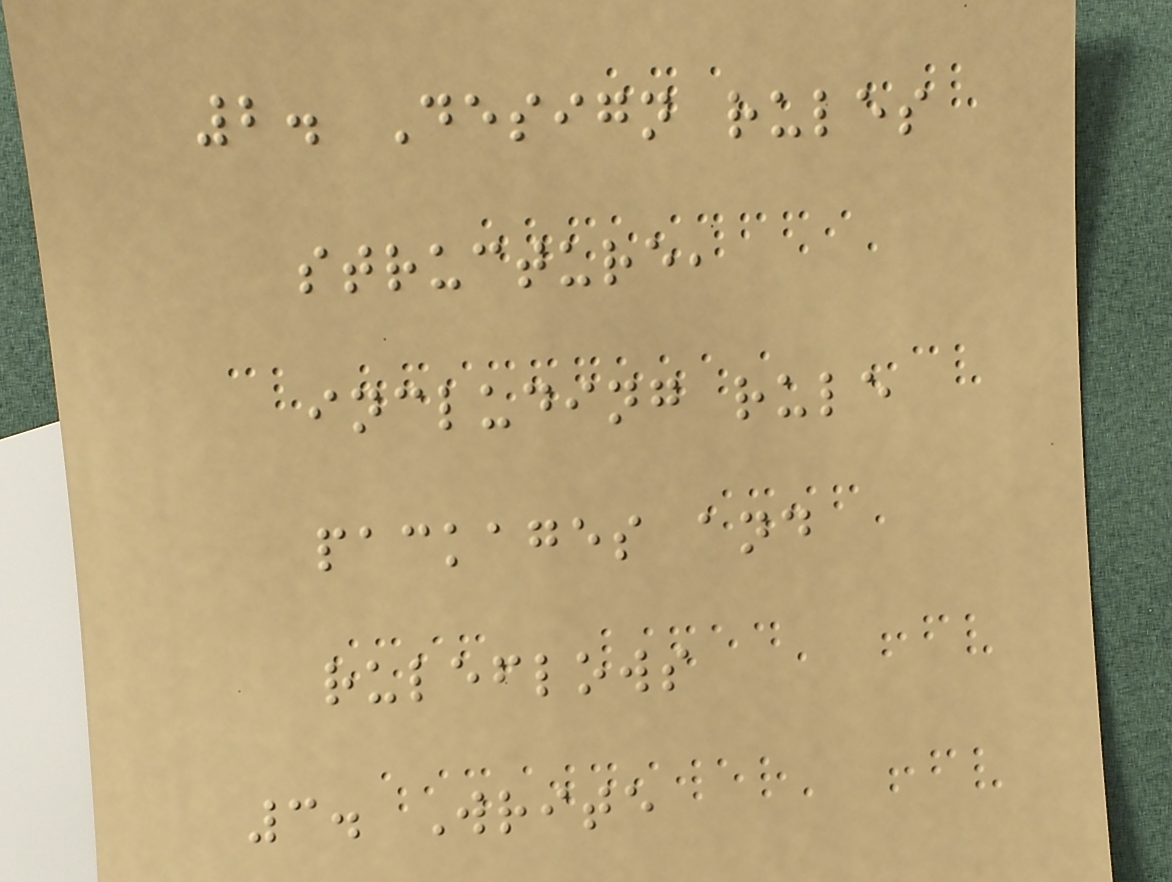2. Design rules
structure,
including rule
packages and
ruleflows
3. Write
